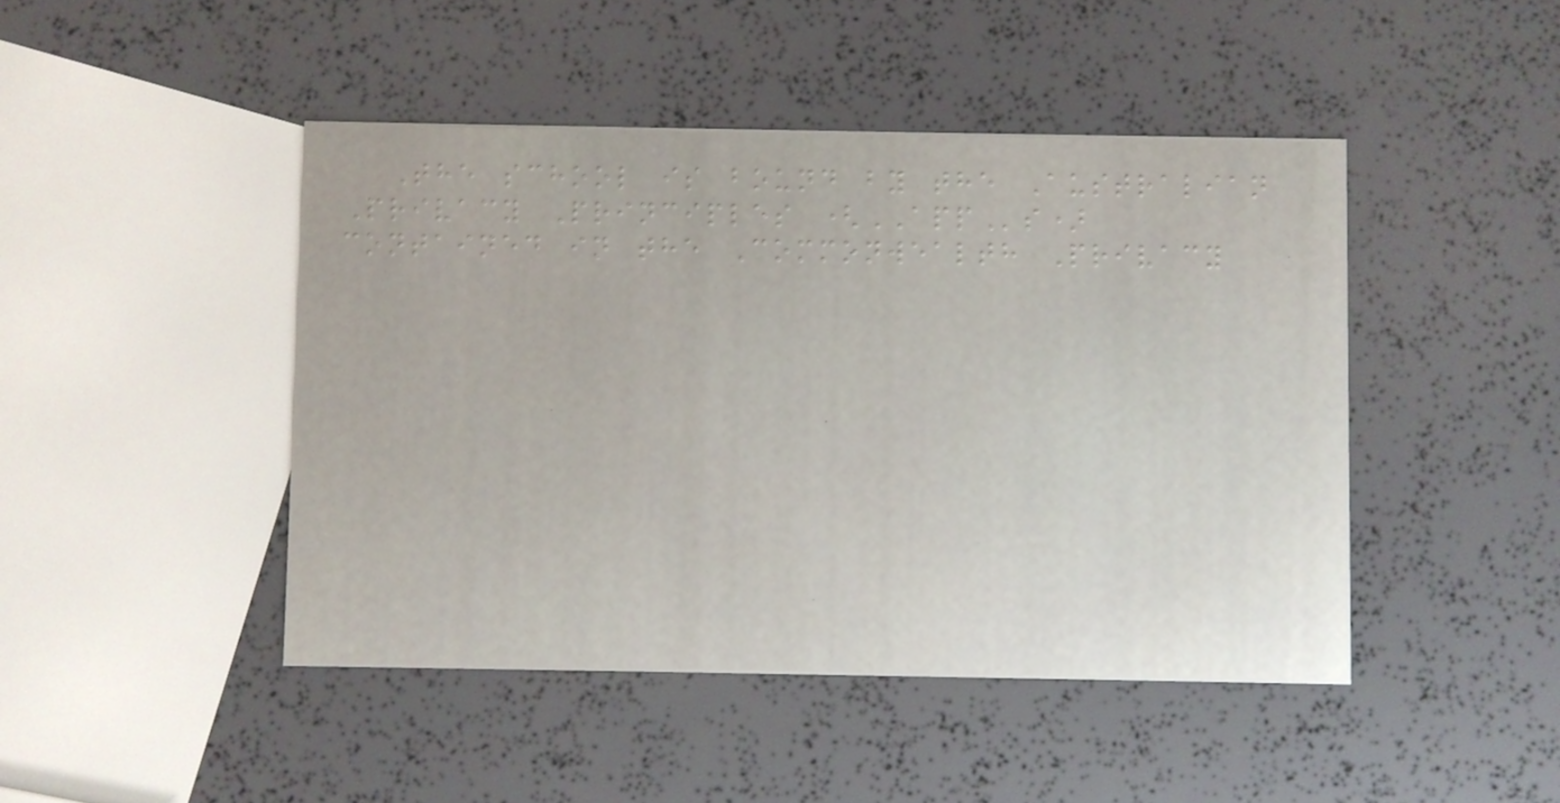The school is bound by the Australian
Privacy Principles (APPs)
contained in the Commonwealth Privacy
